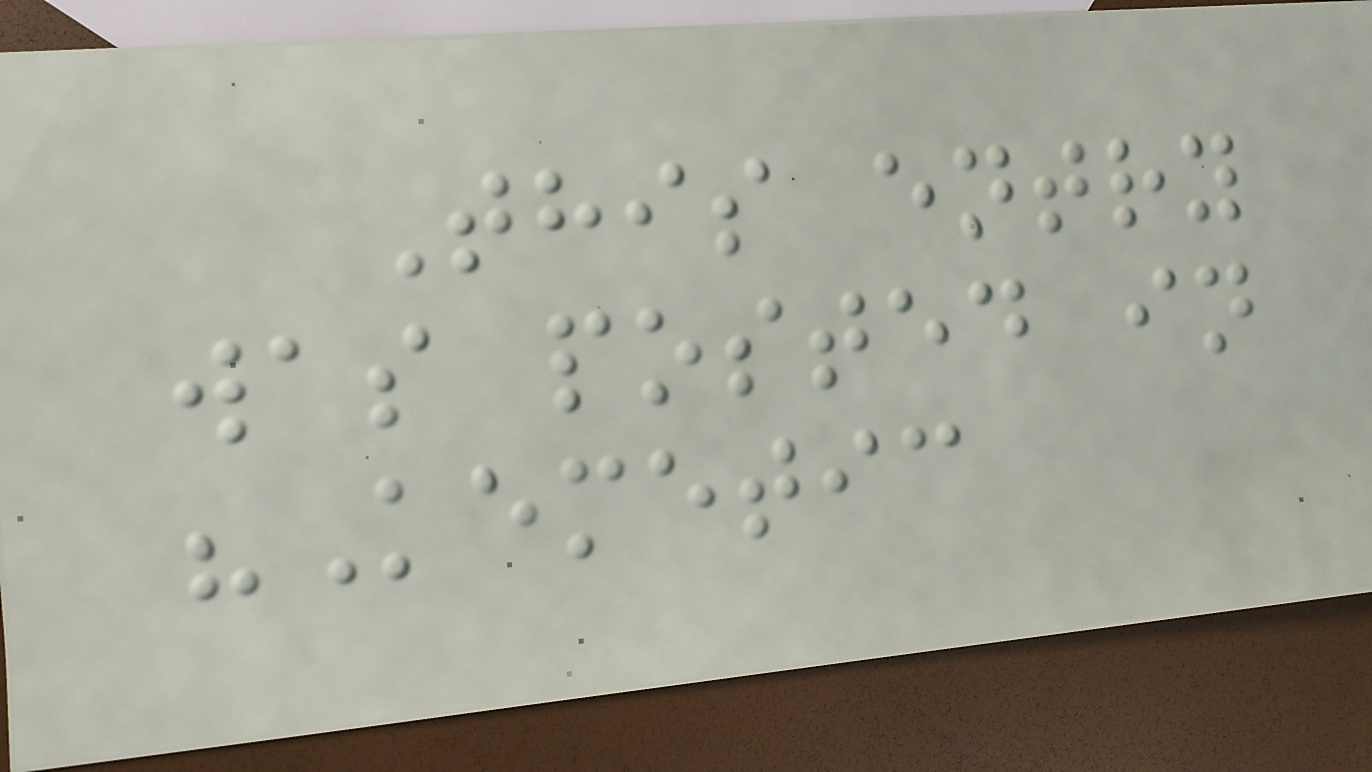This entry
was posted in
"Kemetic
